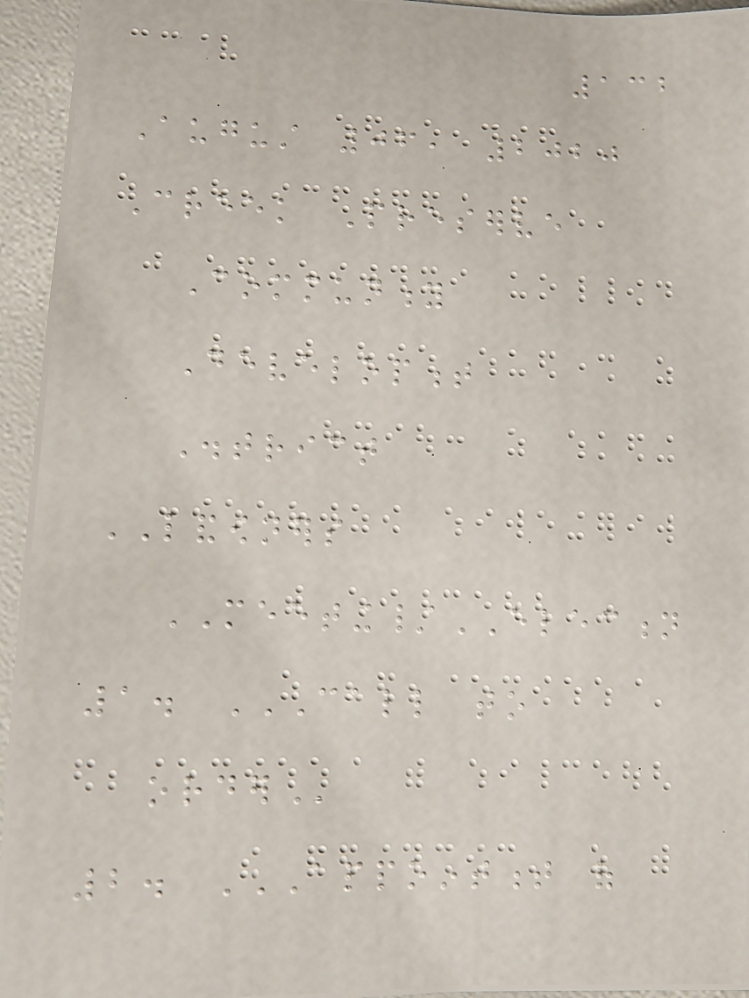132
August 06, 2020
Creek Preserve
Community
Development
District
LANDOWNERS
MEETING/ELECTION
1. CALL TO
ORDER
2. APPOINTMENT OF
